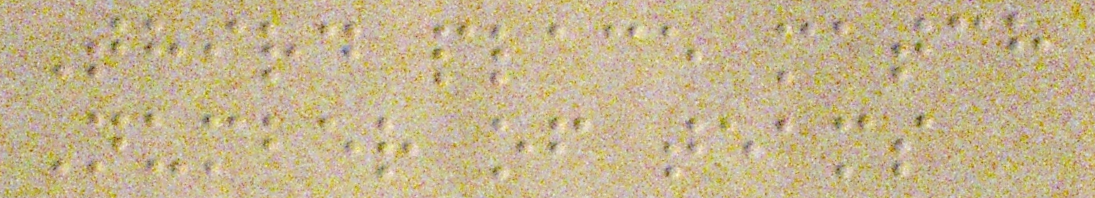Third place match
Number of teams
